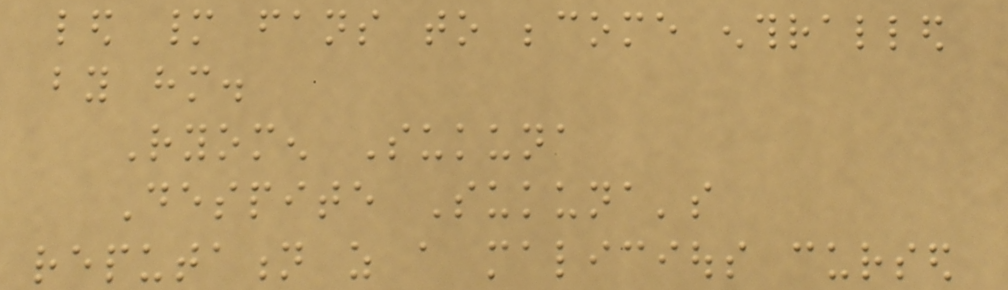led many fans to become enthralled
by him.
Ryomen Sukuna
Despite Sukuna's
reputation as a malicious cursed
